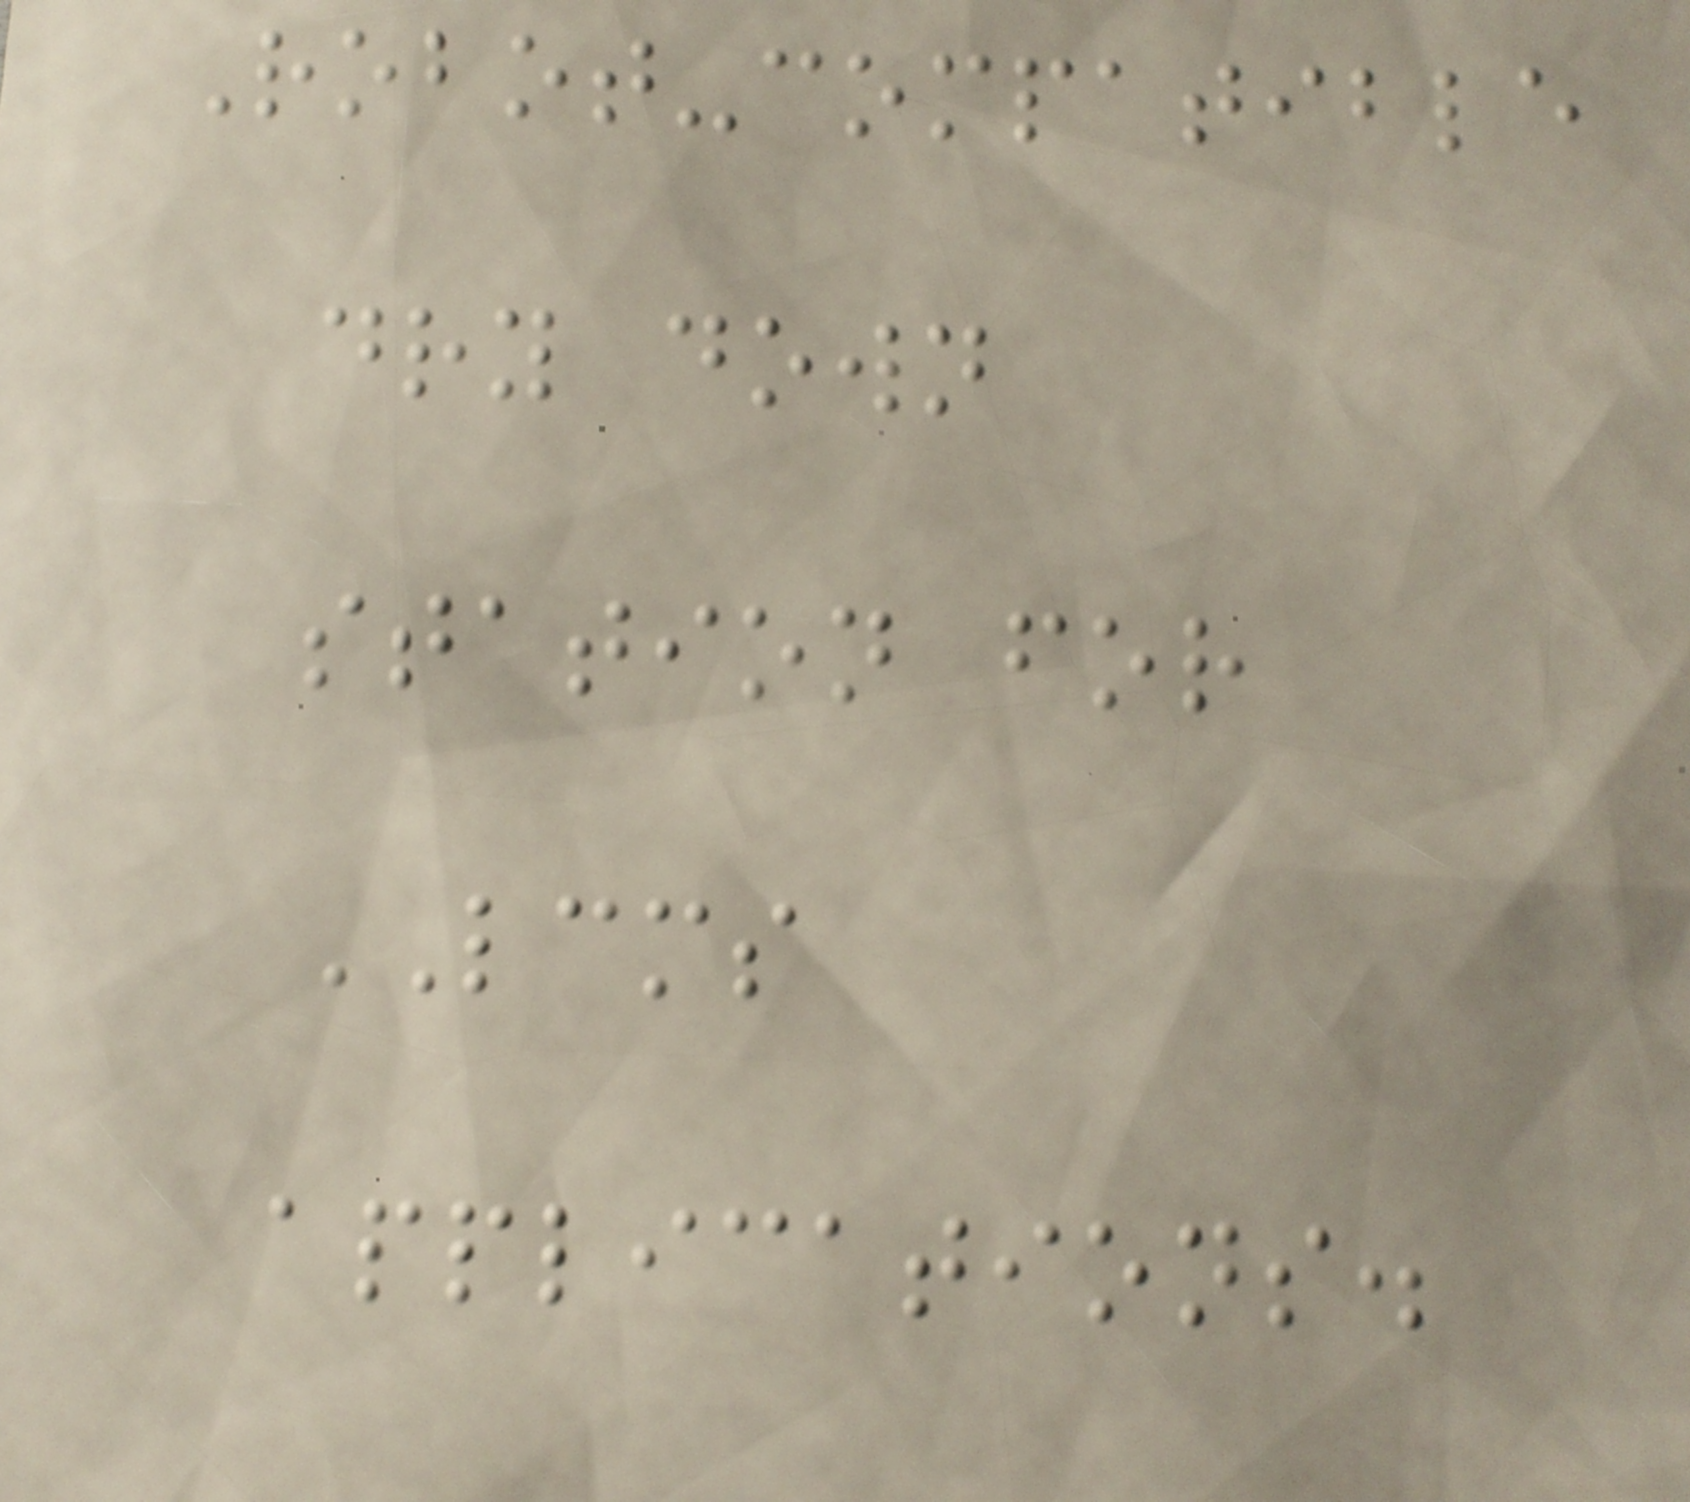Robot-compatible
dry down
station for
LCMS
applications.
